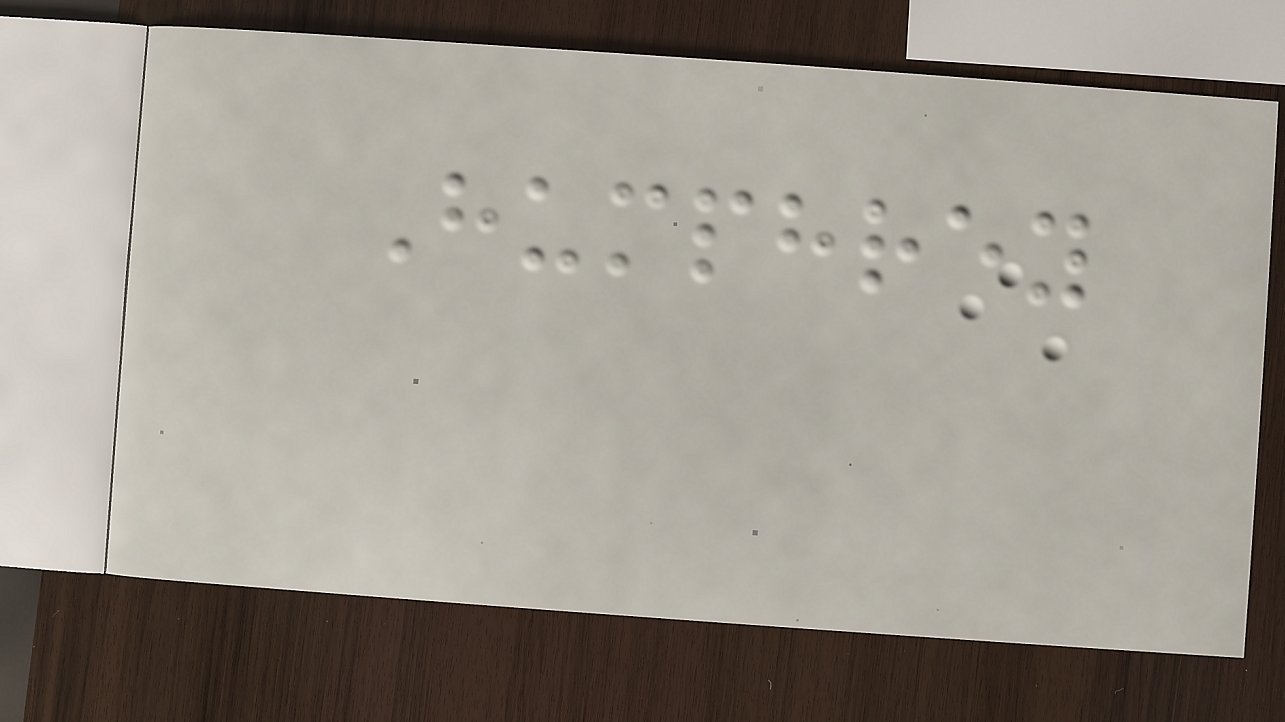Humphrey
